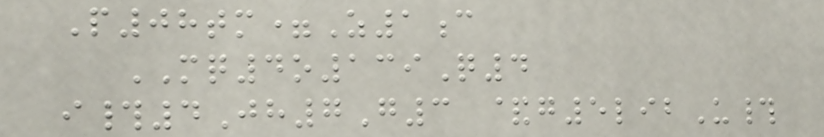P08tm=Z1c
MQ4o139Q4
i#4Jh7G3 &g5libU#
